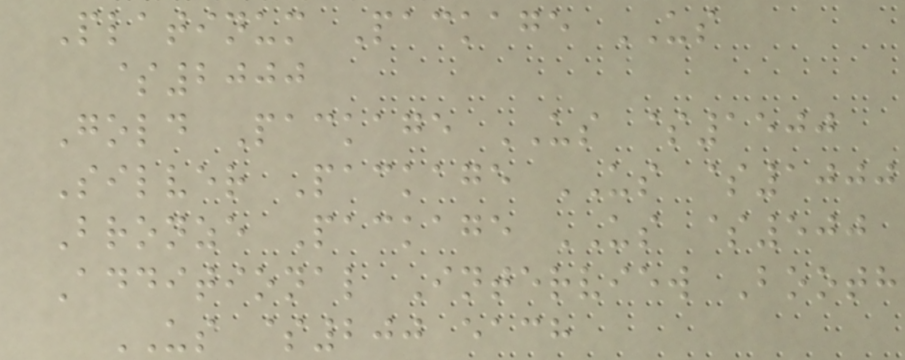Platinum Package US
$2000
Gold Package US $1500
Silver Package US $1000
Bronze Package US $500
Additional Interview Booth
US $200 each
